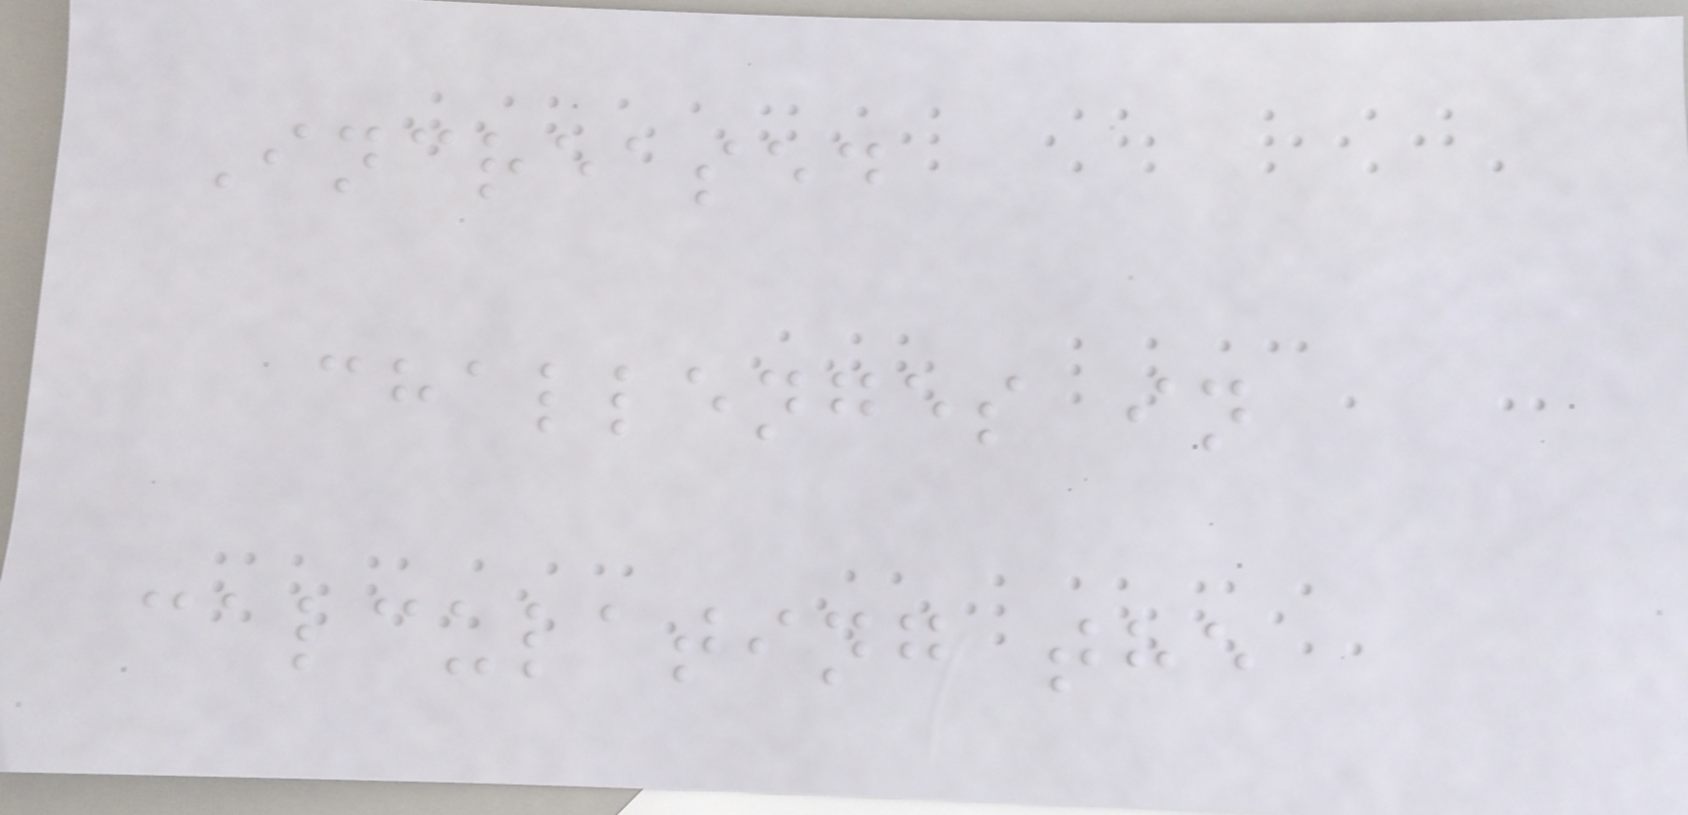Increased
challenges in
calculating the
